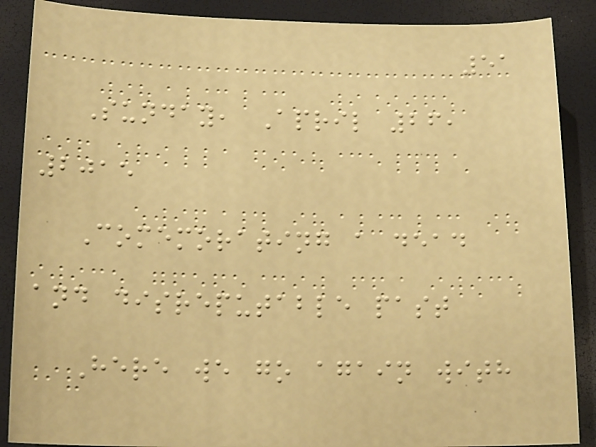51
Sunday, April 26,
2015
Comemorating a dead
and disreputable past
Here we go again with
